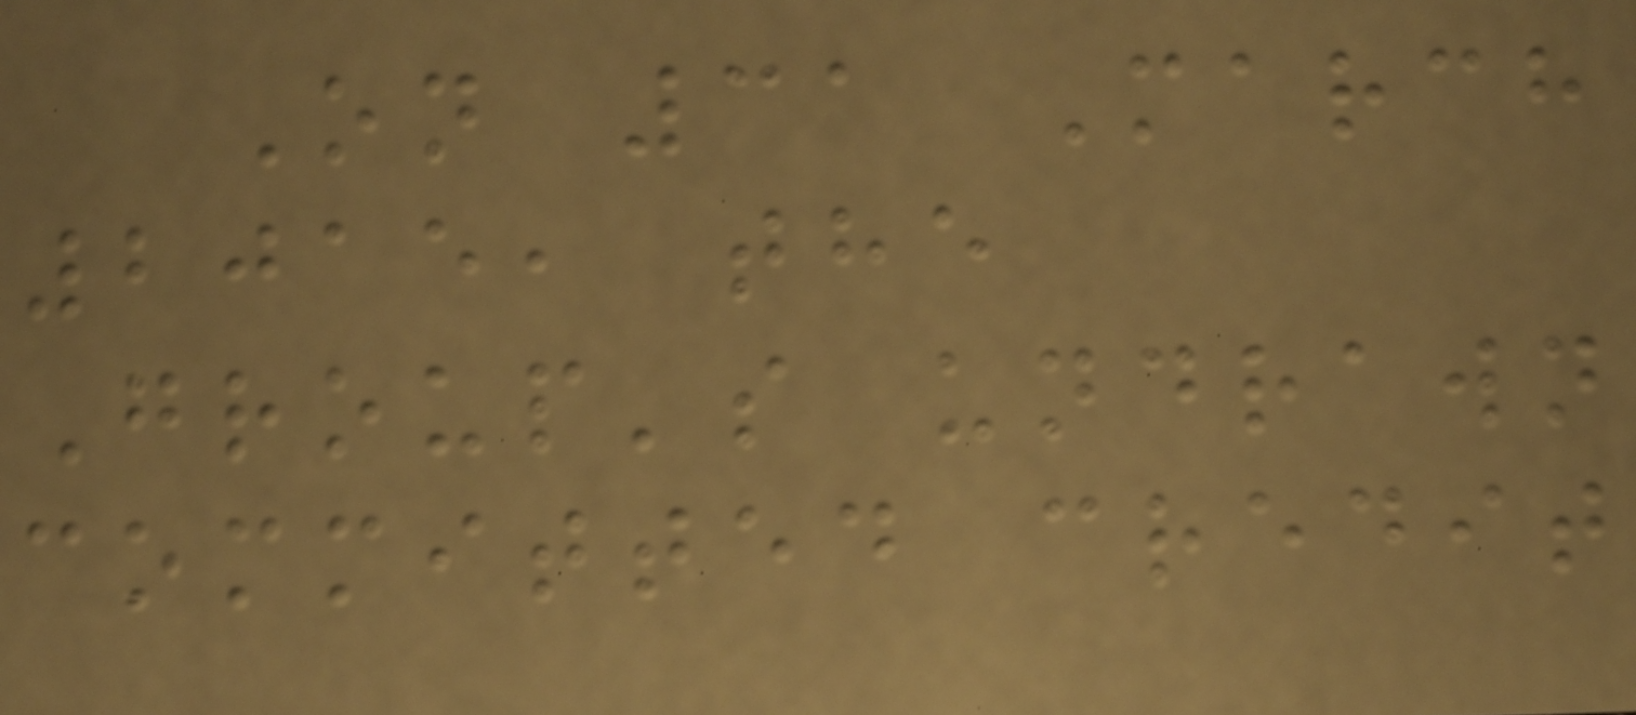On 31 March
2015, the
Group's undrawn
committed credit
